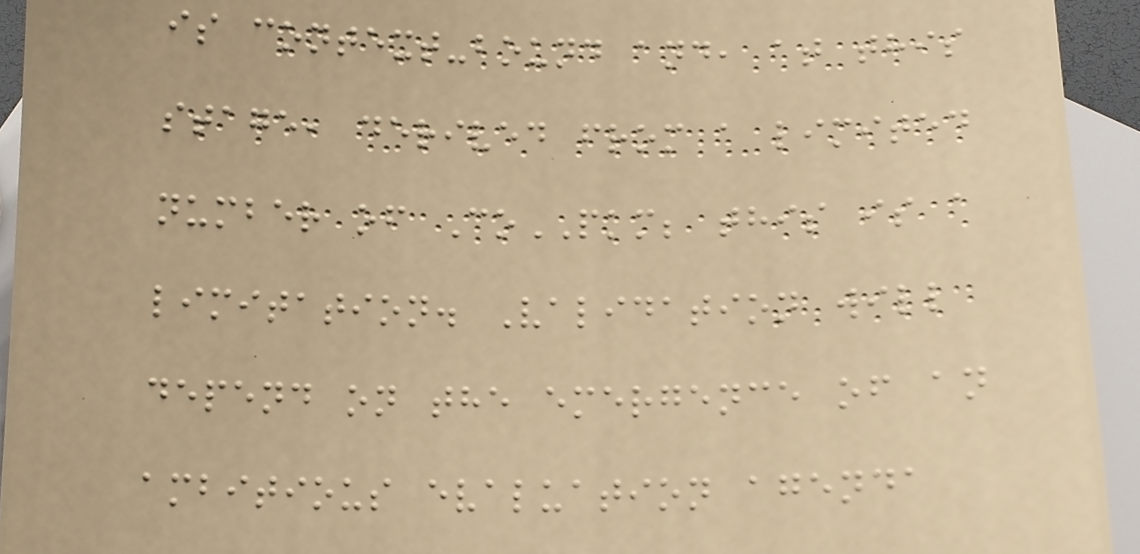is context-bound and, at this
stage, derived from a limited
number of CoPKM; this is a
limitation. Validation will
depend on the emergence of an
ambitious evaluation agenda
